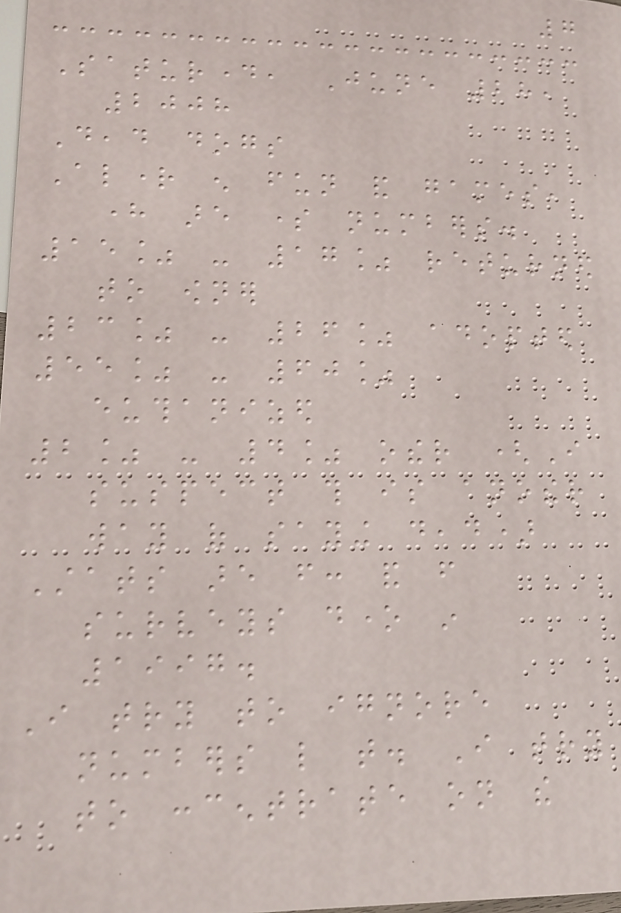7
Saturday, June 28,
2008
Dead dogs
Alright enough fun and games,
here are some numbers.
15% - 17% returned
to owner
23% - 26% adopted
55% - 60%
euthanized
2% - 4% other (I
suspect this is another
way of saying dead)
Stats are from: and from
surveys done in
1997.
I try to ignore
numbers like that. I try
to concentrate on the
